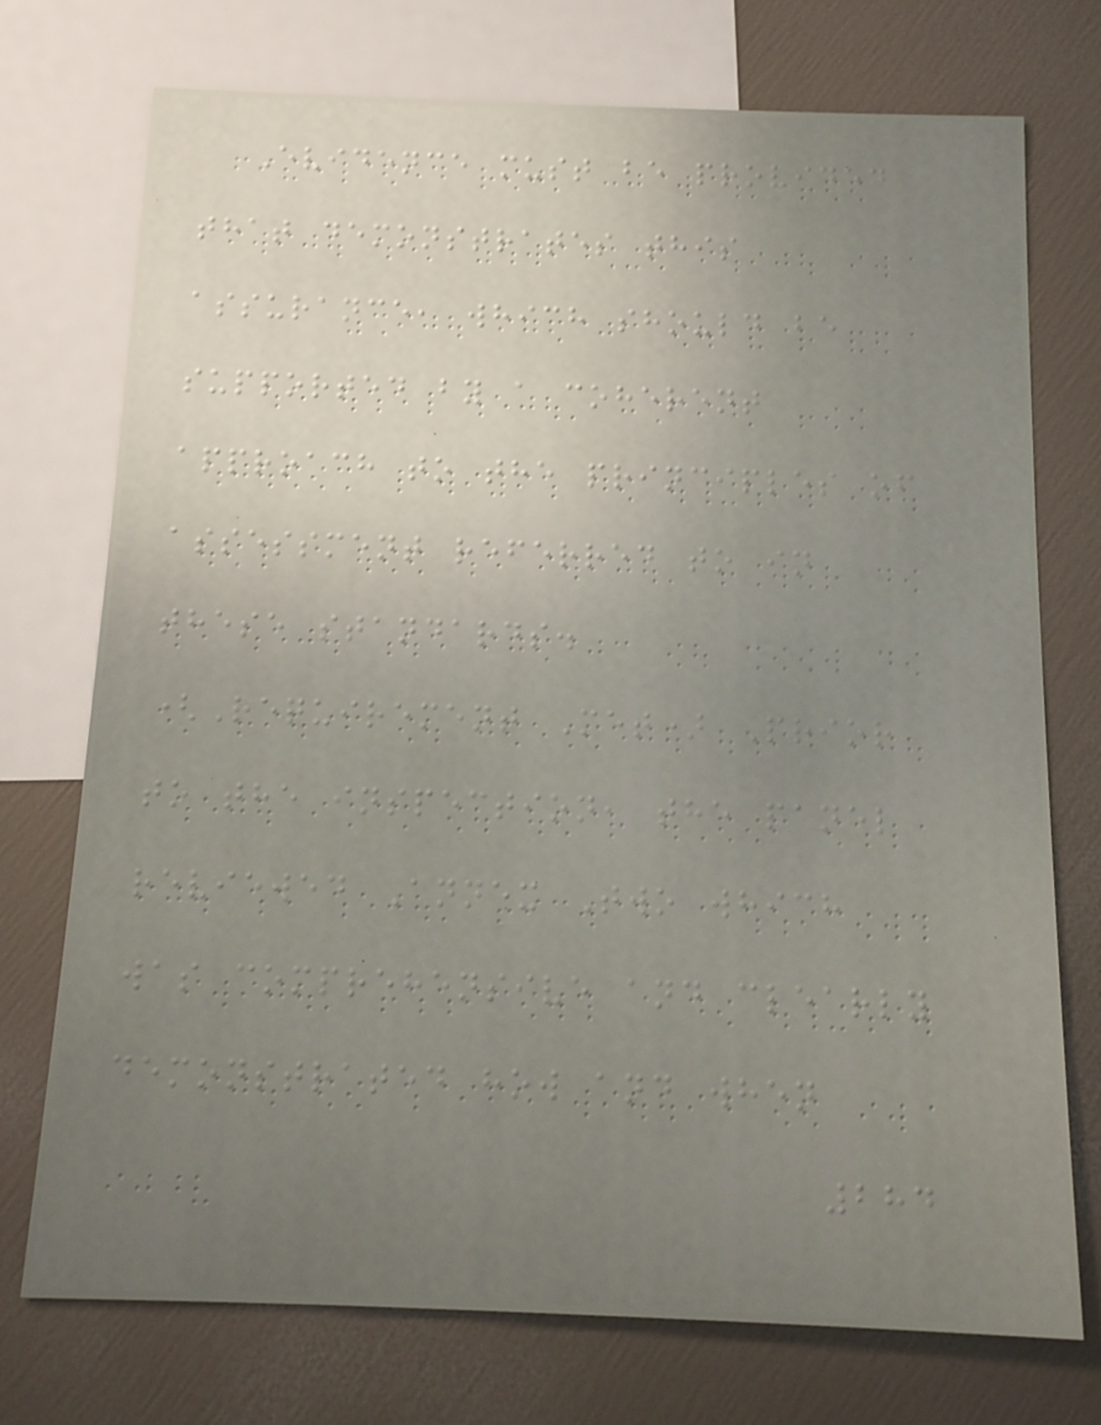Evidence must be provided
that demonstrates this
assurance, which should be
supported by a coherent
approach to the principles of
assessment referred to in
these standards.
(Requirement Met) Prior
to the inspection, the panel
reviewed Annex Two which
was comprehensive and clearly
demonstrated how and when
284
